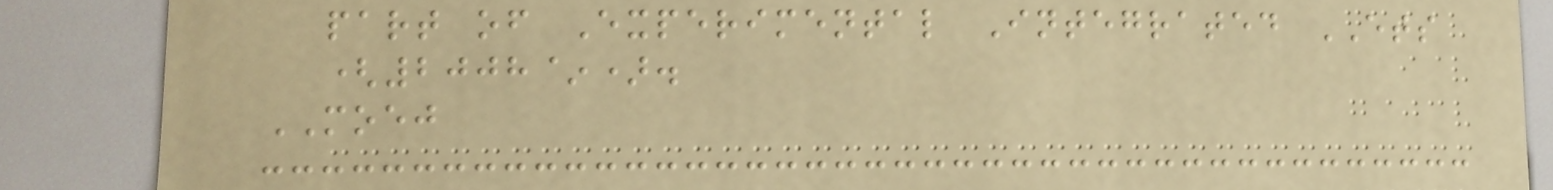part of Experimental Integrated ETS
(2008~).
MOEJ
